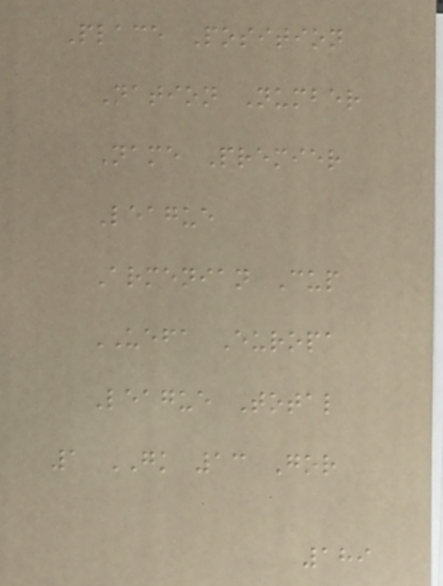Place Position
Nation Number
Name Premier
League
Armenian Cup
UEFA Europa
League Total
1 GK 13 Gor
189
